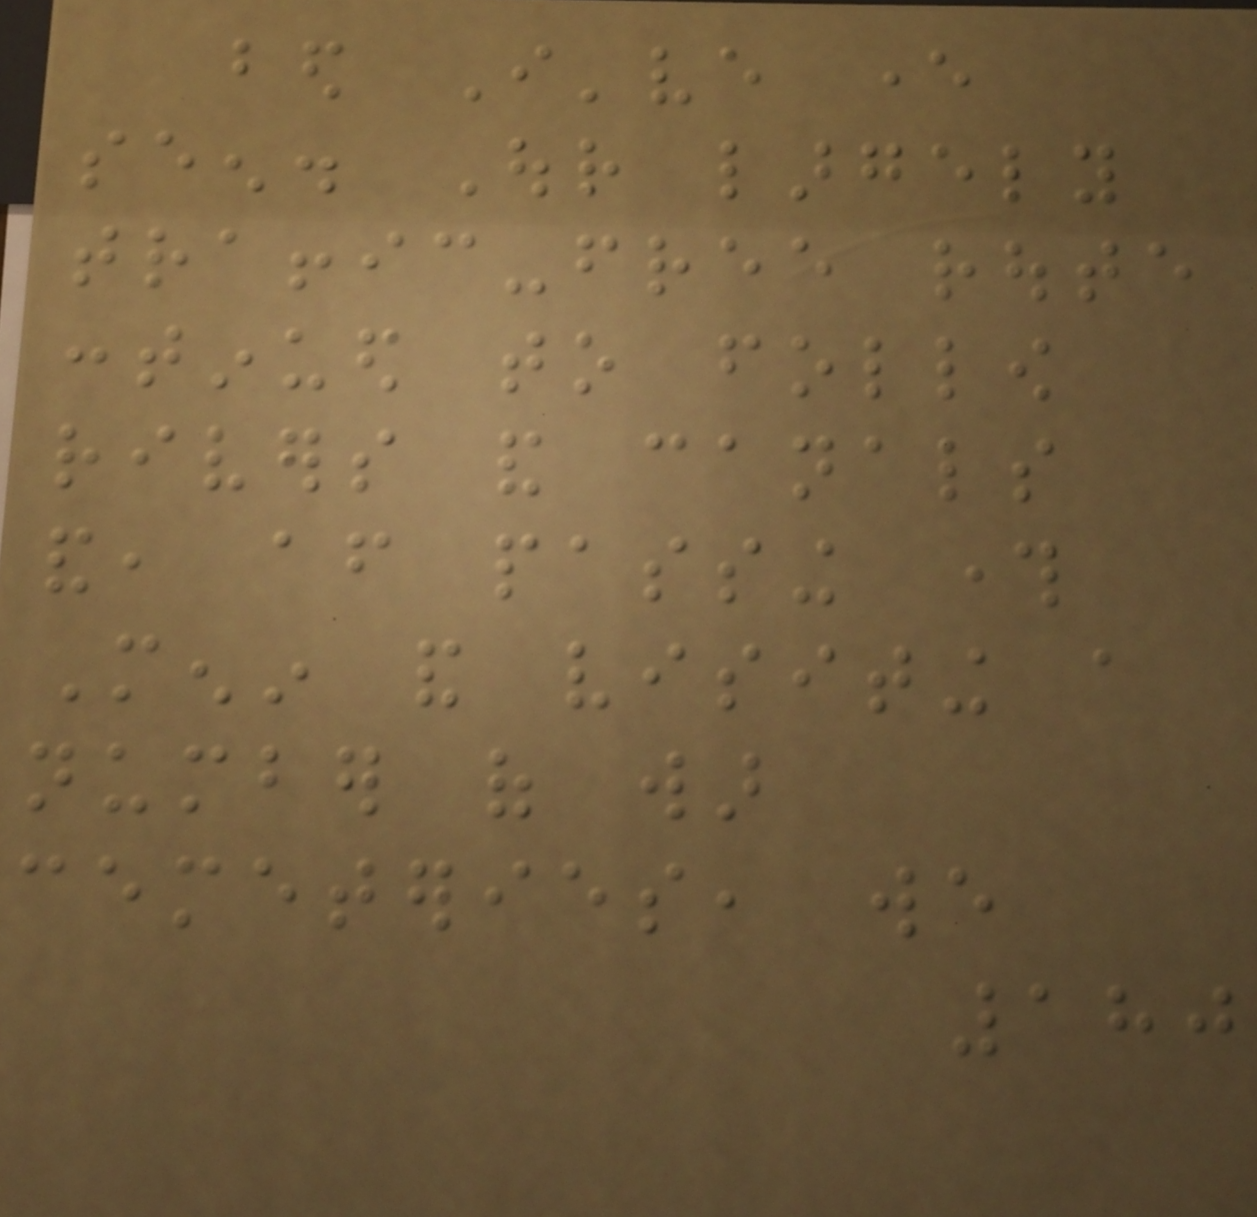bed I've ever
seen. Our largely
traffic-free route
continued to follow
rivers and canals
and, after passing through
Menin and visiting a
number of war
cemeteries, we
180
